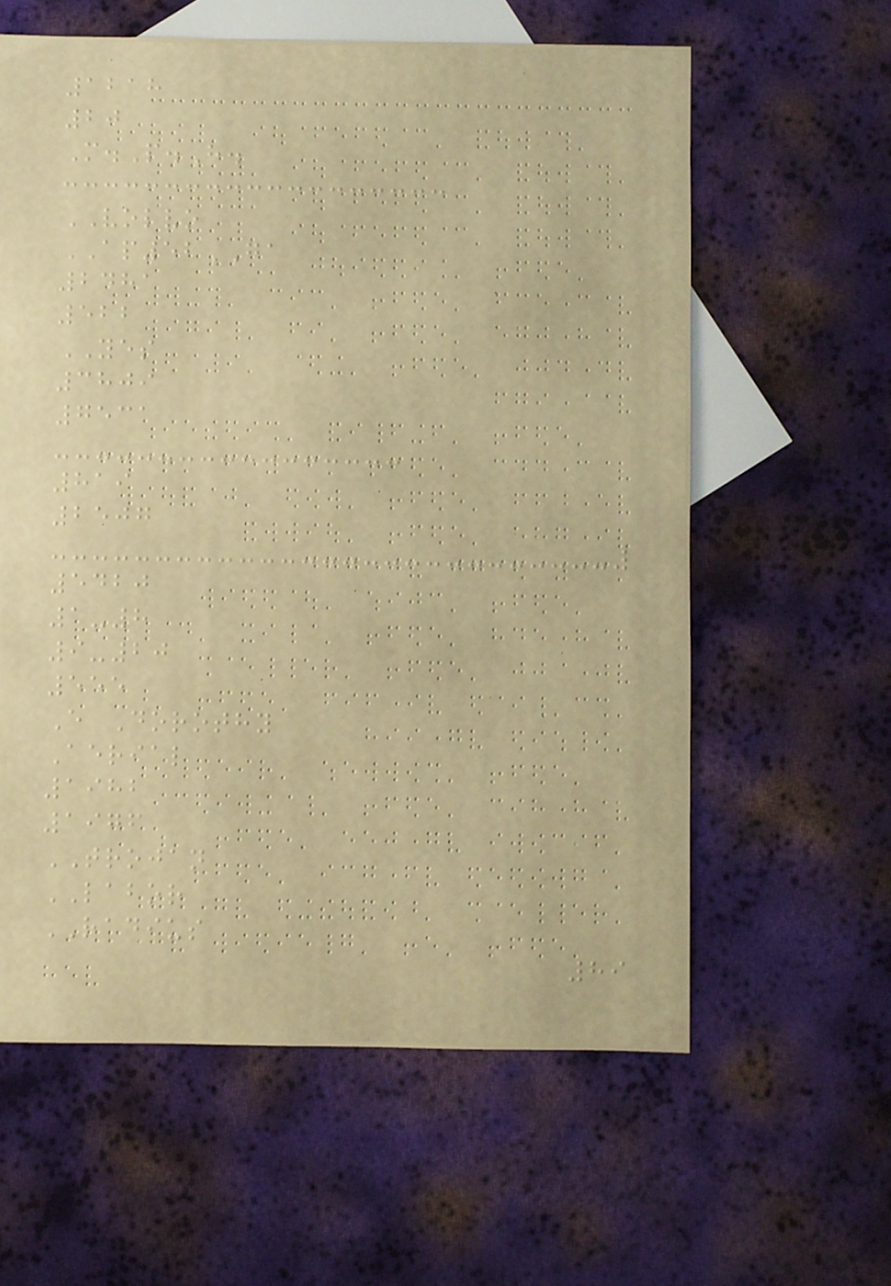1218
20
M.P.H.
VOLVO
AP52GA
2481
522
YES
3809
7531
819
2507
5420
1-8
9-20
555
E Dorothy
Aerial
1982
1976
TROJAN
LABOR
RADIUS
89
